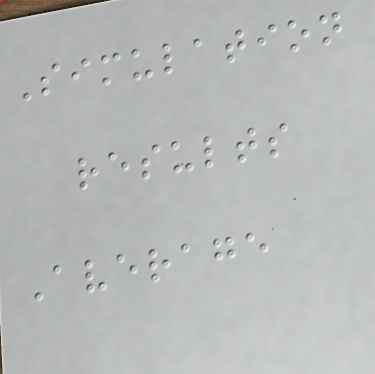Simulation
results
Average
